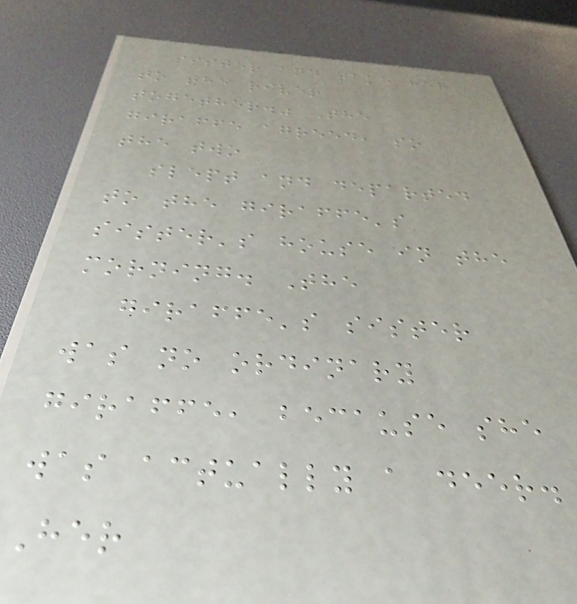sister and take her
to the river
together." The
giraffe agreed, so
the two
slept and departed
to the giraffe's
sister's house in the
morning. The
giraffe's sister
was no ordinary
giraffe, because she
was actually a deer.
Her
